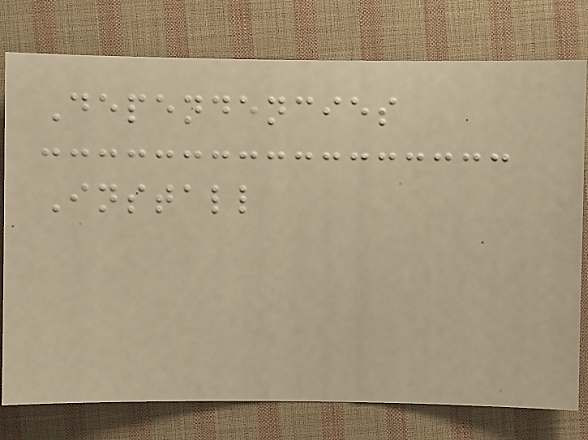Dependencies
Install
